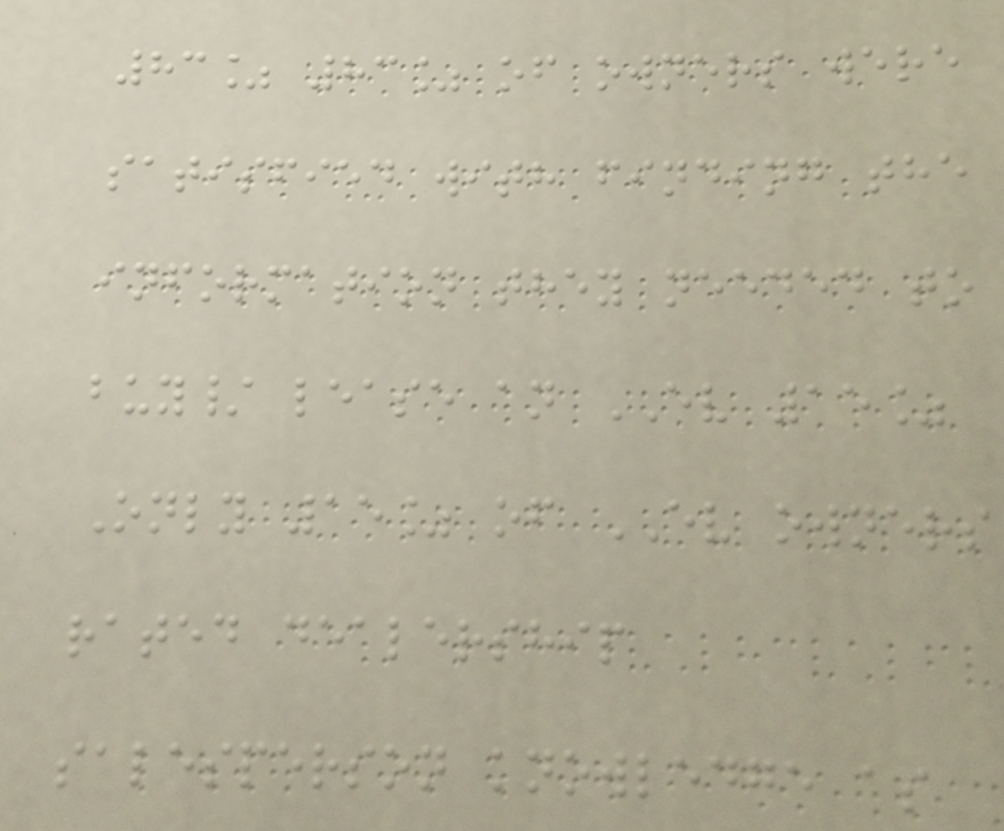83% 83% of owners were
satisfied with finding the
information they needed to
buy/ lease an EV 15%
Only 15% of EV owners
rated dealership
salesperson knowledge as
